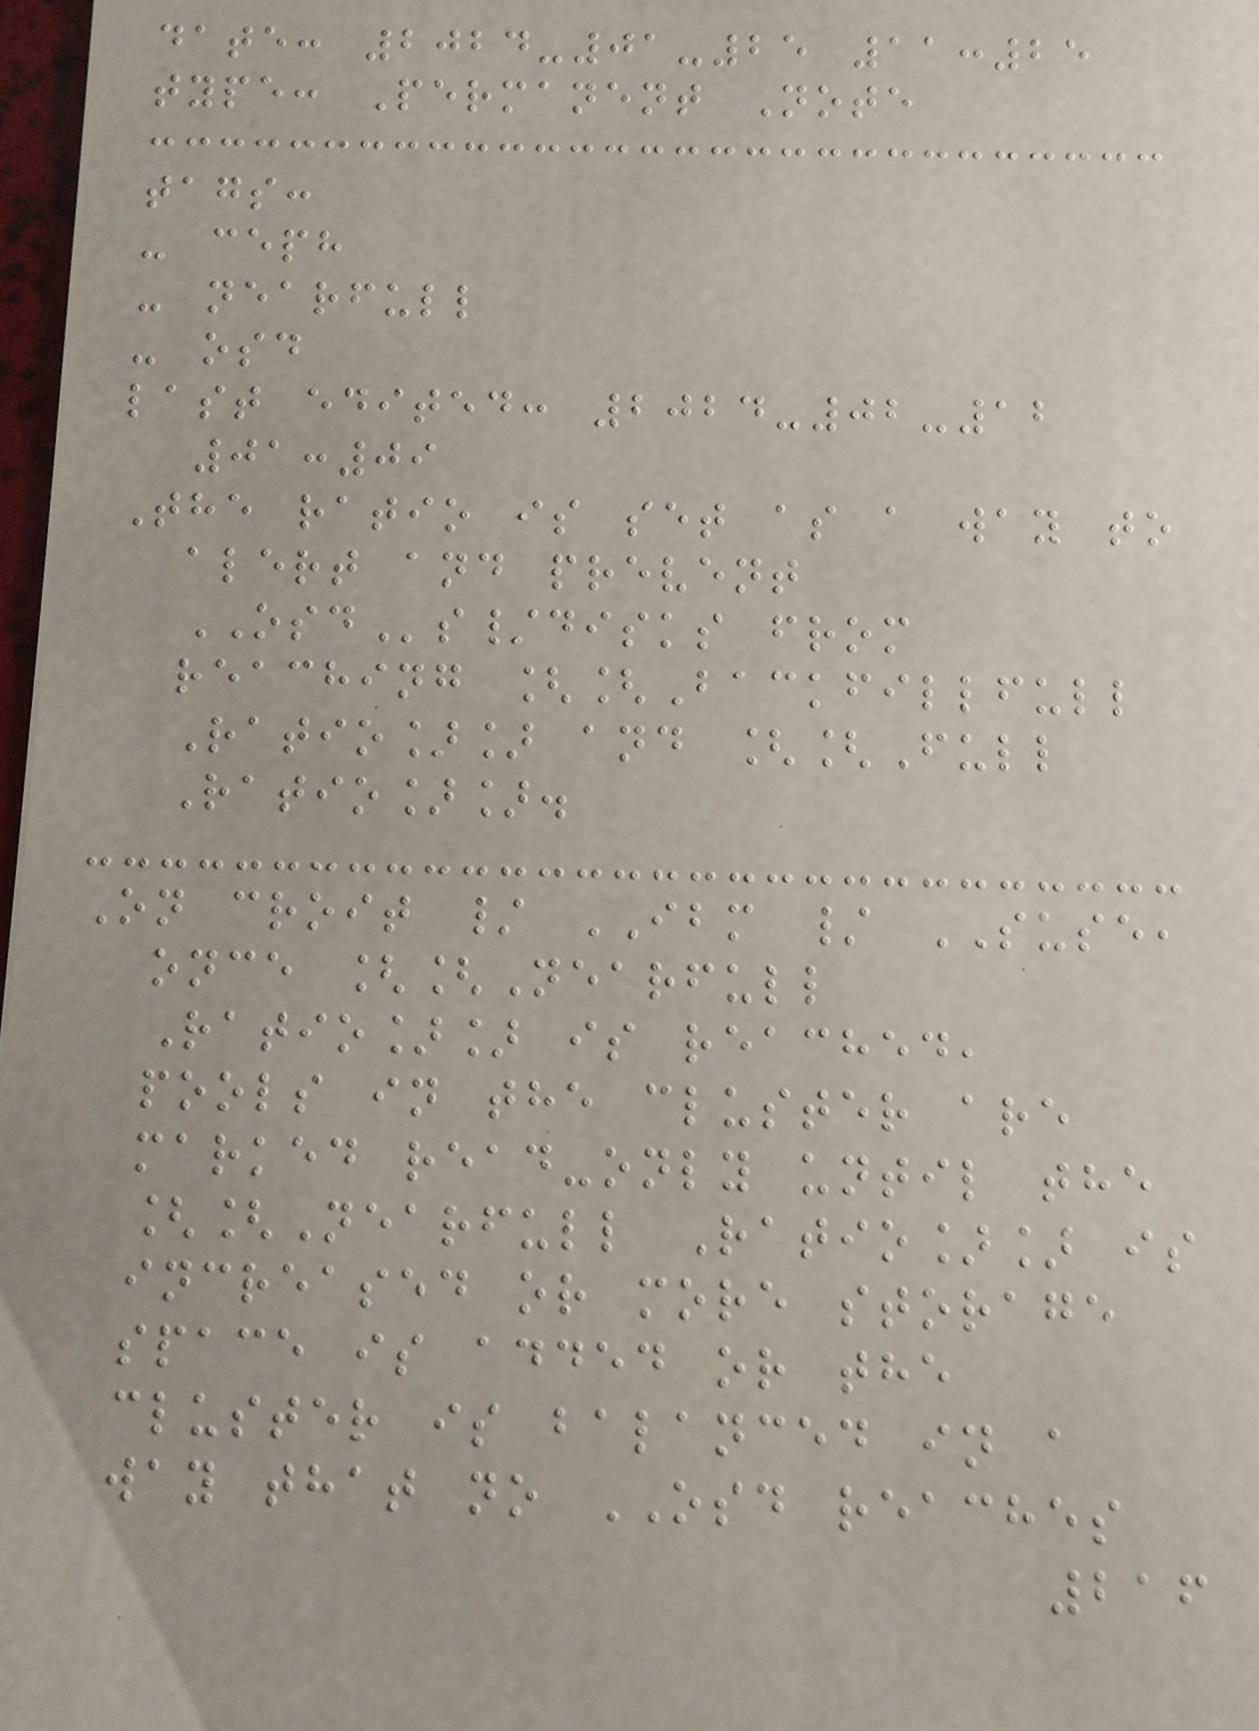date: 2024-01-25 11:25
type: Permanent Note
tags:
- ceph
- nearfull
- osd
last edited: 2024-02-12
01:09
The ratio is set as a way to
alert and prevent
OSDs/disks from
reaching [[Backfillfull
Ratio]] and [[Full
Ratio]].
On croit / IBM / SUSE,
once [[Nearfull
Ratio]] is reached,
pools in the cluster are
marked read-only until the
[[Nearfull Ratio]] is
increased or more storage
space is added or the
cluster is balanced in a
way that no OSD reaches
216
